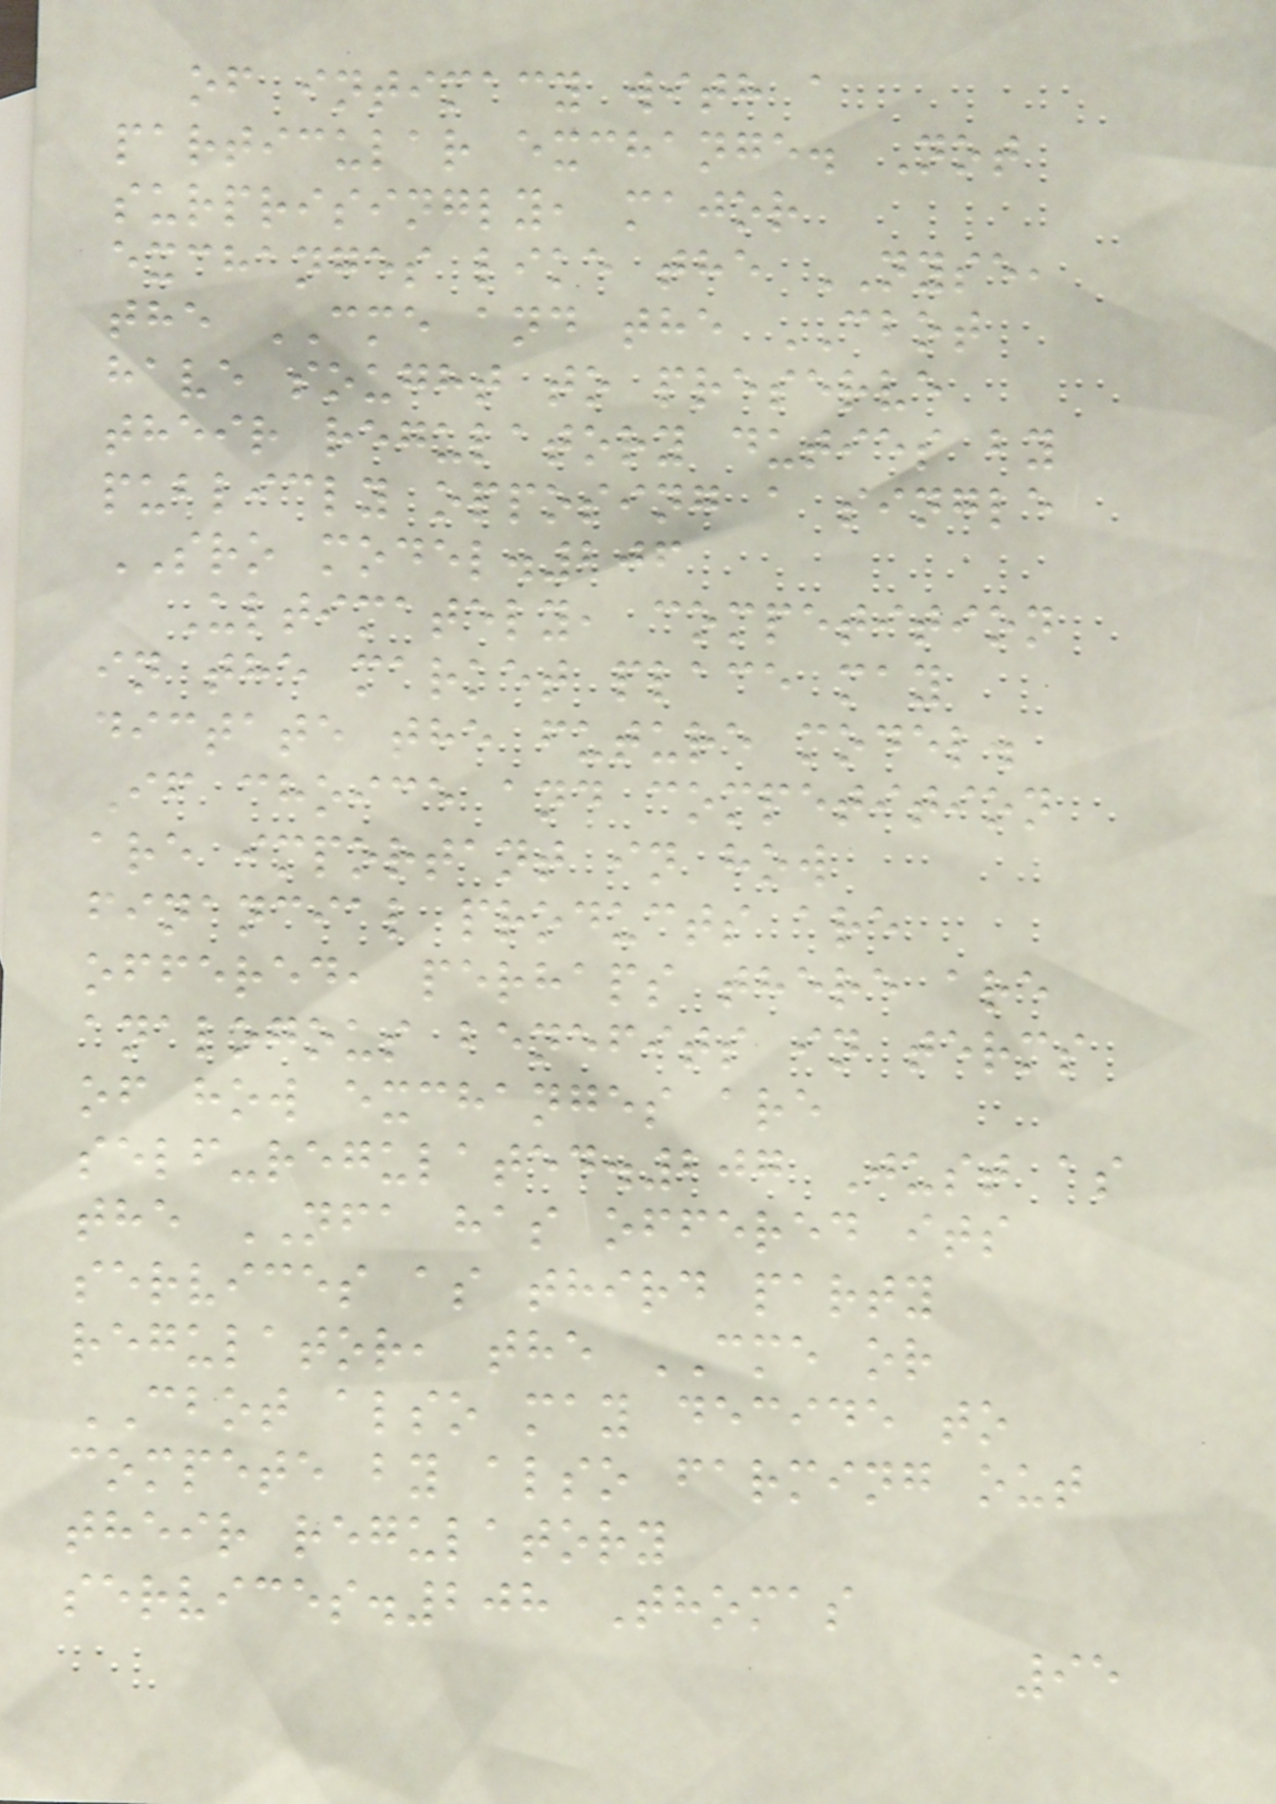of intimacy with a
particular exchange. Not
surprisingly, major
exchanges like the NYSE,
the CME and the CBOT
have sought to preserve
their regulatory duties by
publicly opposing a single
SRO model.206
Ultimately, competition
in the market place may
dictate the future model.
If choice and competition
are important in how
financial products are
offered, perhaps there are
analogous benefits in terms
of how exchanges are
self-regulated.207 Just as
the NFA has offered its
services as third party
regulator, the CME or
CBOT also may decide to
compete by also farming out
their regulatory
services.208 Thomas
95
